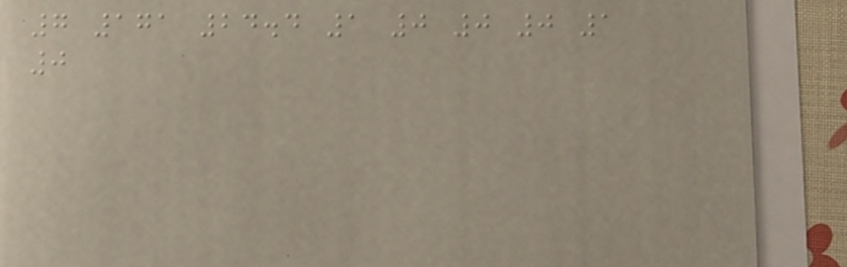7 171 24.4 1 0 0 0 1
0
